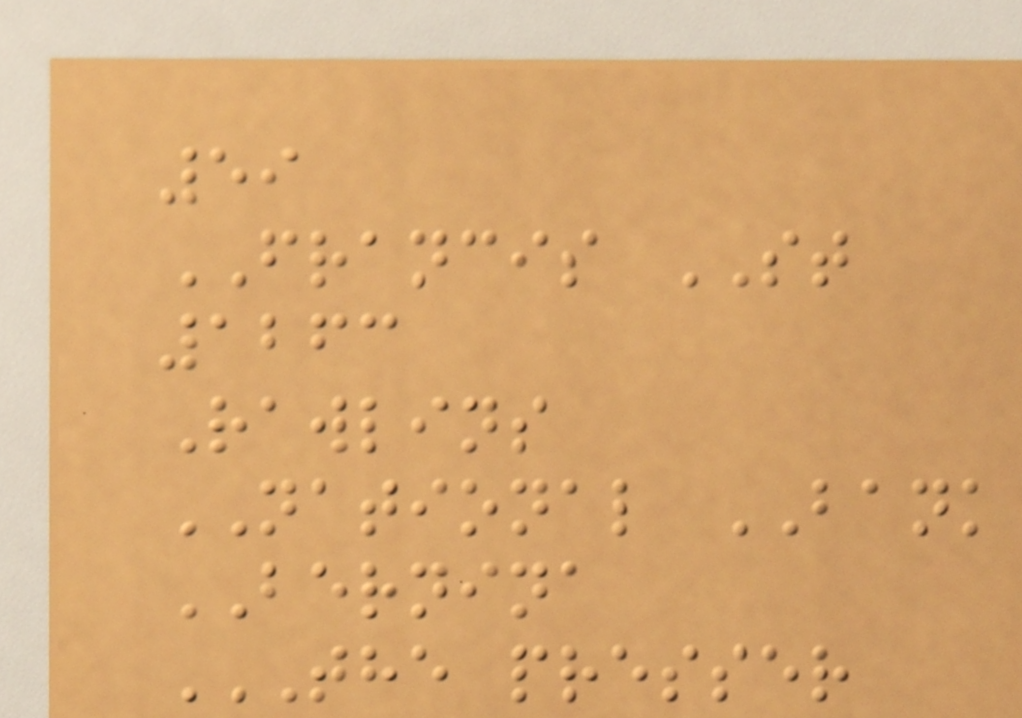59
FRANCIS ST
1263
Rawlins
NATIONAL BANK
BERNINA
THE PRESSER
